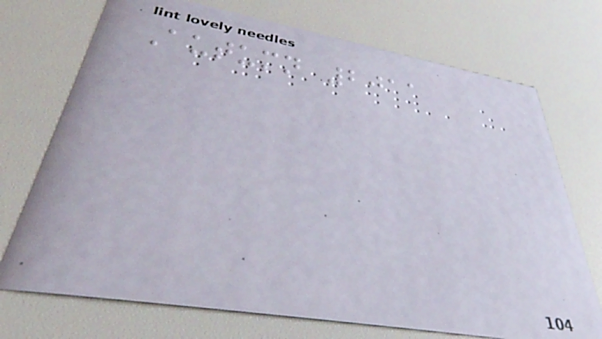Autumn 2011
